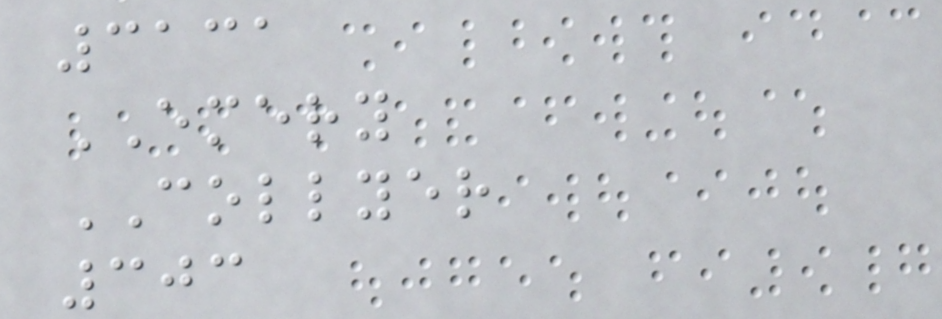3131
EMERY
COLLYER
303
